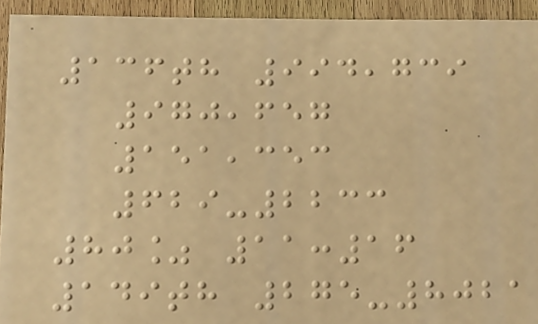136th 994,739
970,657
151,353
629-2233
80% 11:16
149th 275-8021
